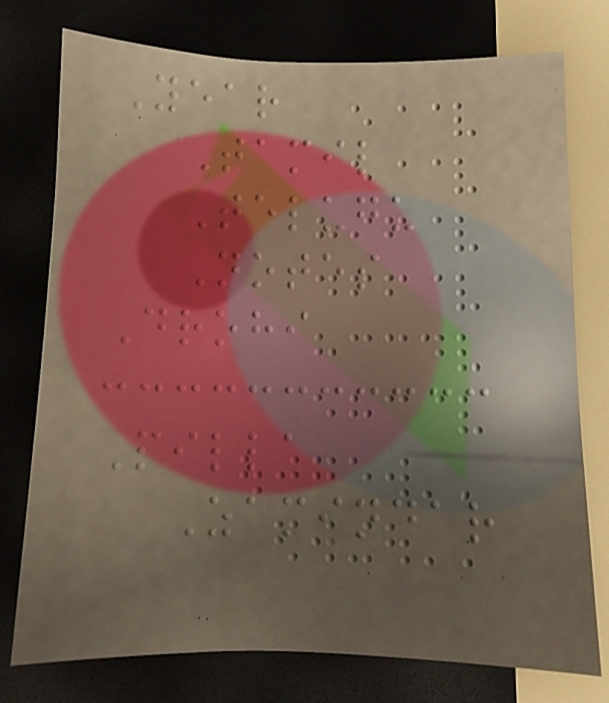Year
Tamil
Telugu
Notes
Drohi
Pilla
Zamindar
